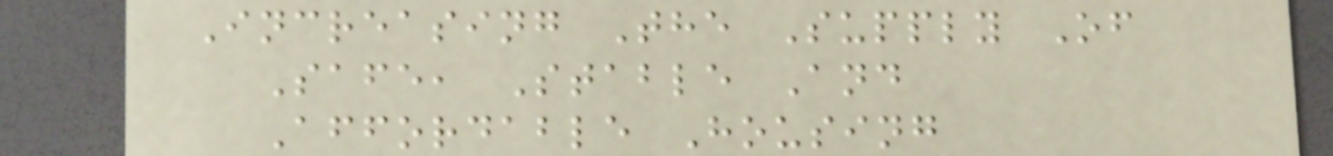Increasing The Supply Of
Safe, Stable And
Affordable Housing
